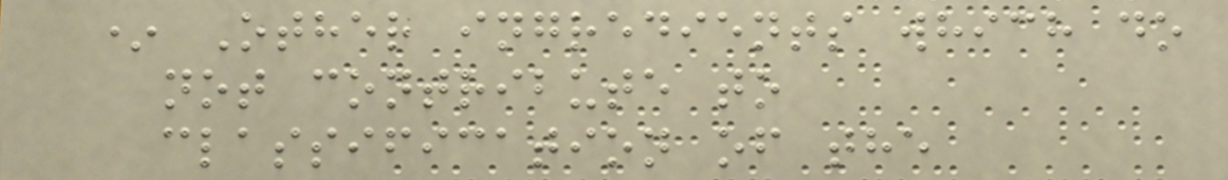* Other ingredients which do
not contribute to
classification of the
